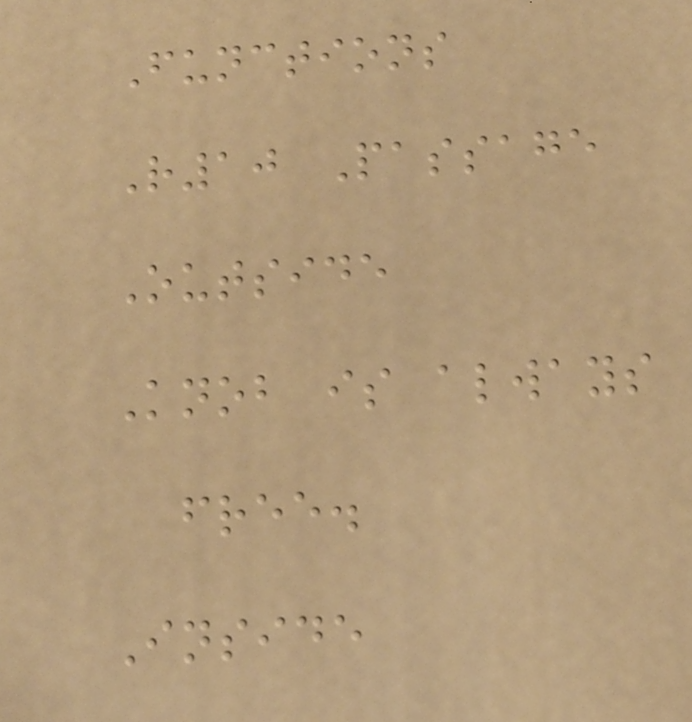Functions
R10 Passage
Outside
Knob is always
free.
Inside
